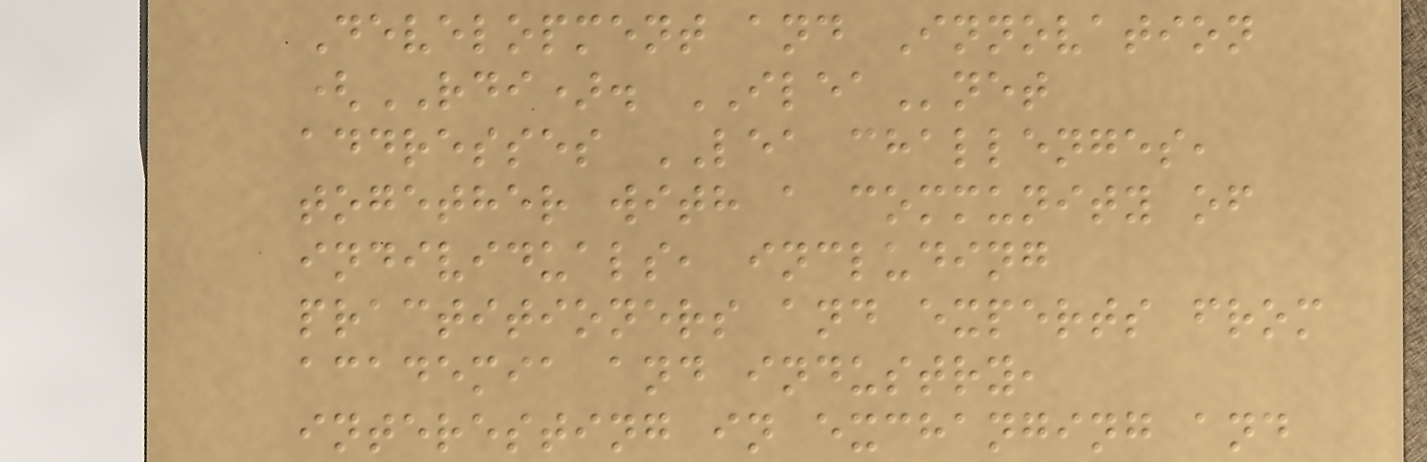Development and Innovation
(RDI). ILEAnet
addresses LEA challenges,
together with a community of
individuals, including
practitioners and experts from
academia and industry,
interesting in exchanging and
